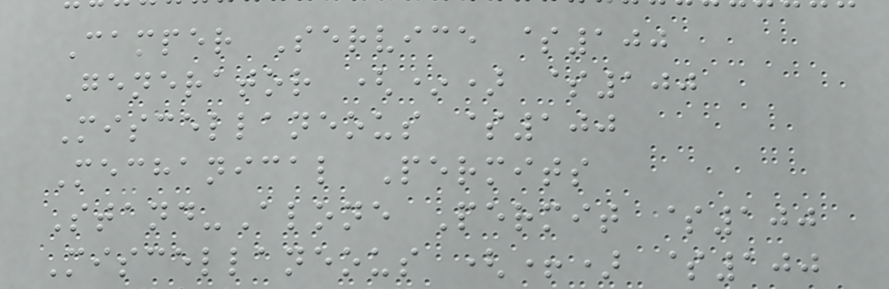Camper Service $100
Generator (*) $100
Miscellaneous $100
Mechanical Permits
Stand-Alone Permit $100
Miscellaneous (+) $100
